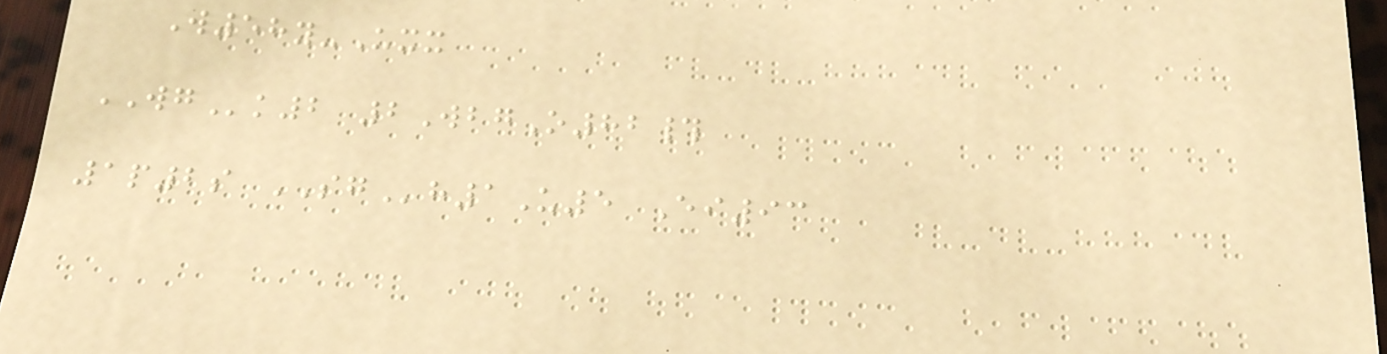W58y-Uxx
WGk2 2WbgO82#
1p2s SGh1U5 Ei93
